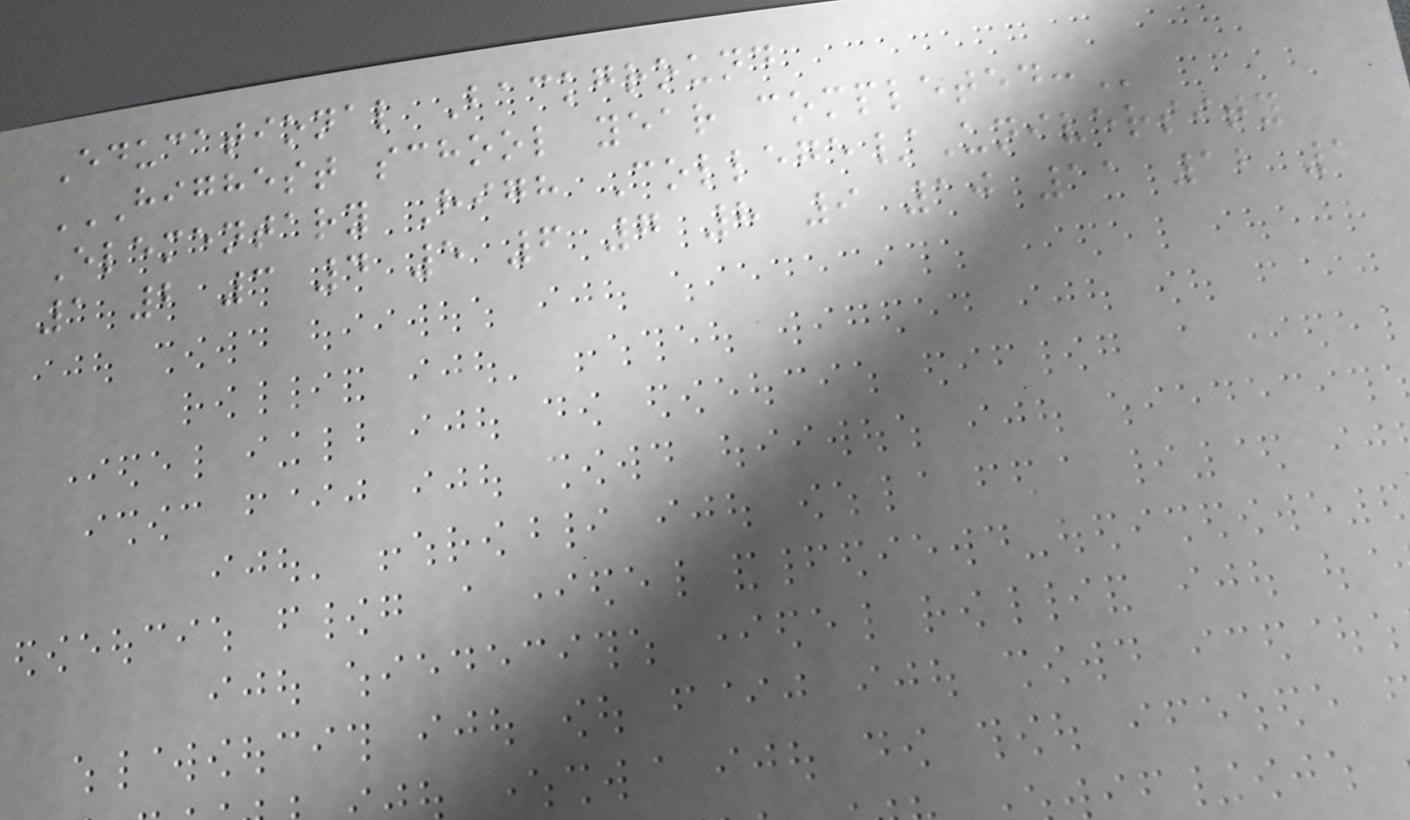Educational Background
HIGHEST SCHOOL YEAR COMPLETED:
Elementary High College/University
1 2 3 4 5 6 7 8 9 10 11 12 1
